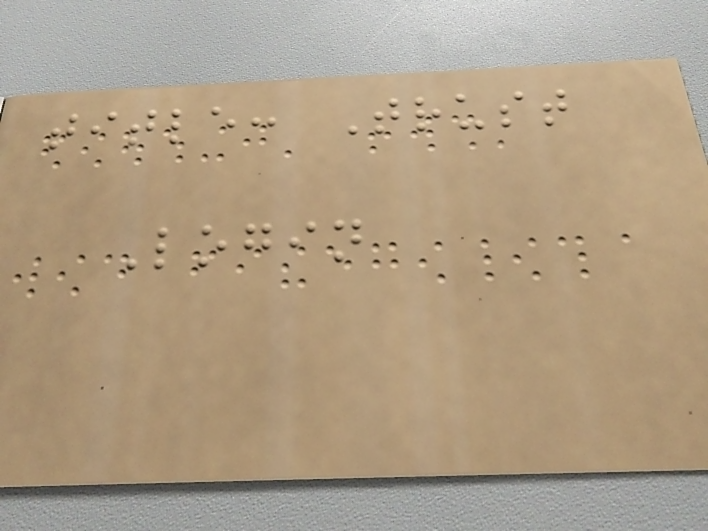title: Trust
Login
